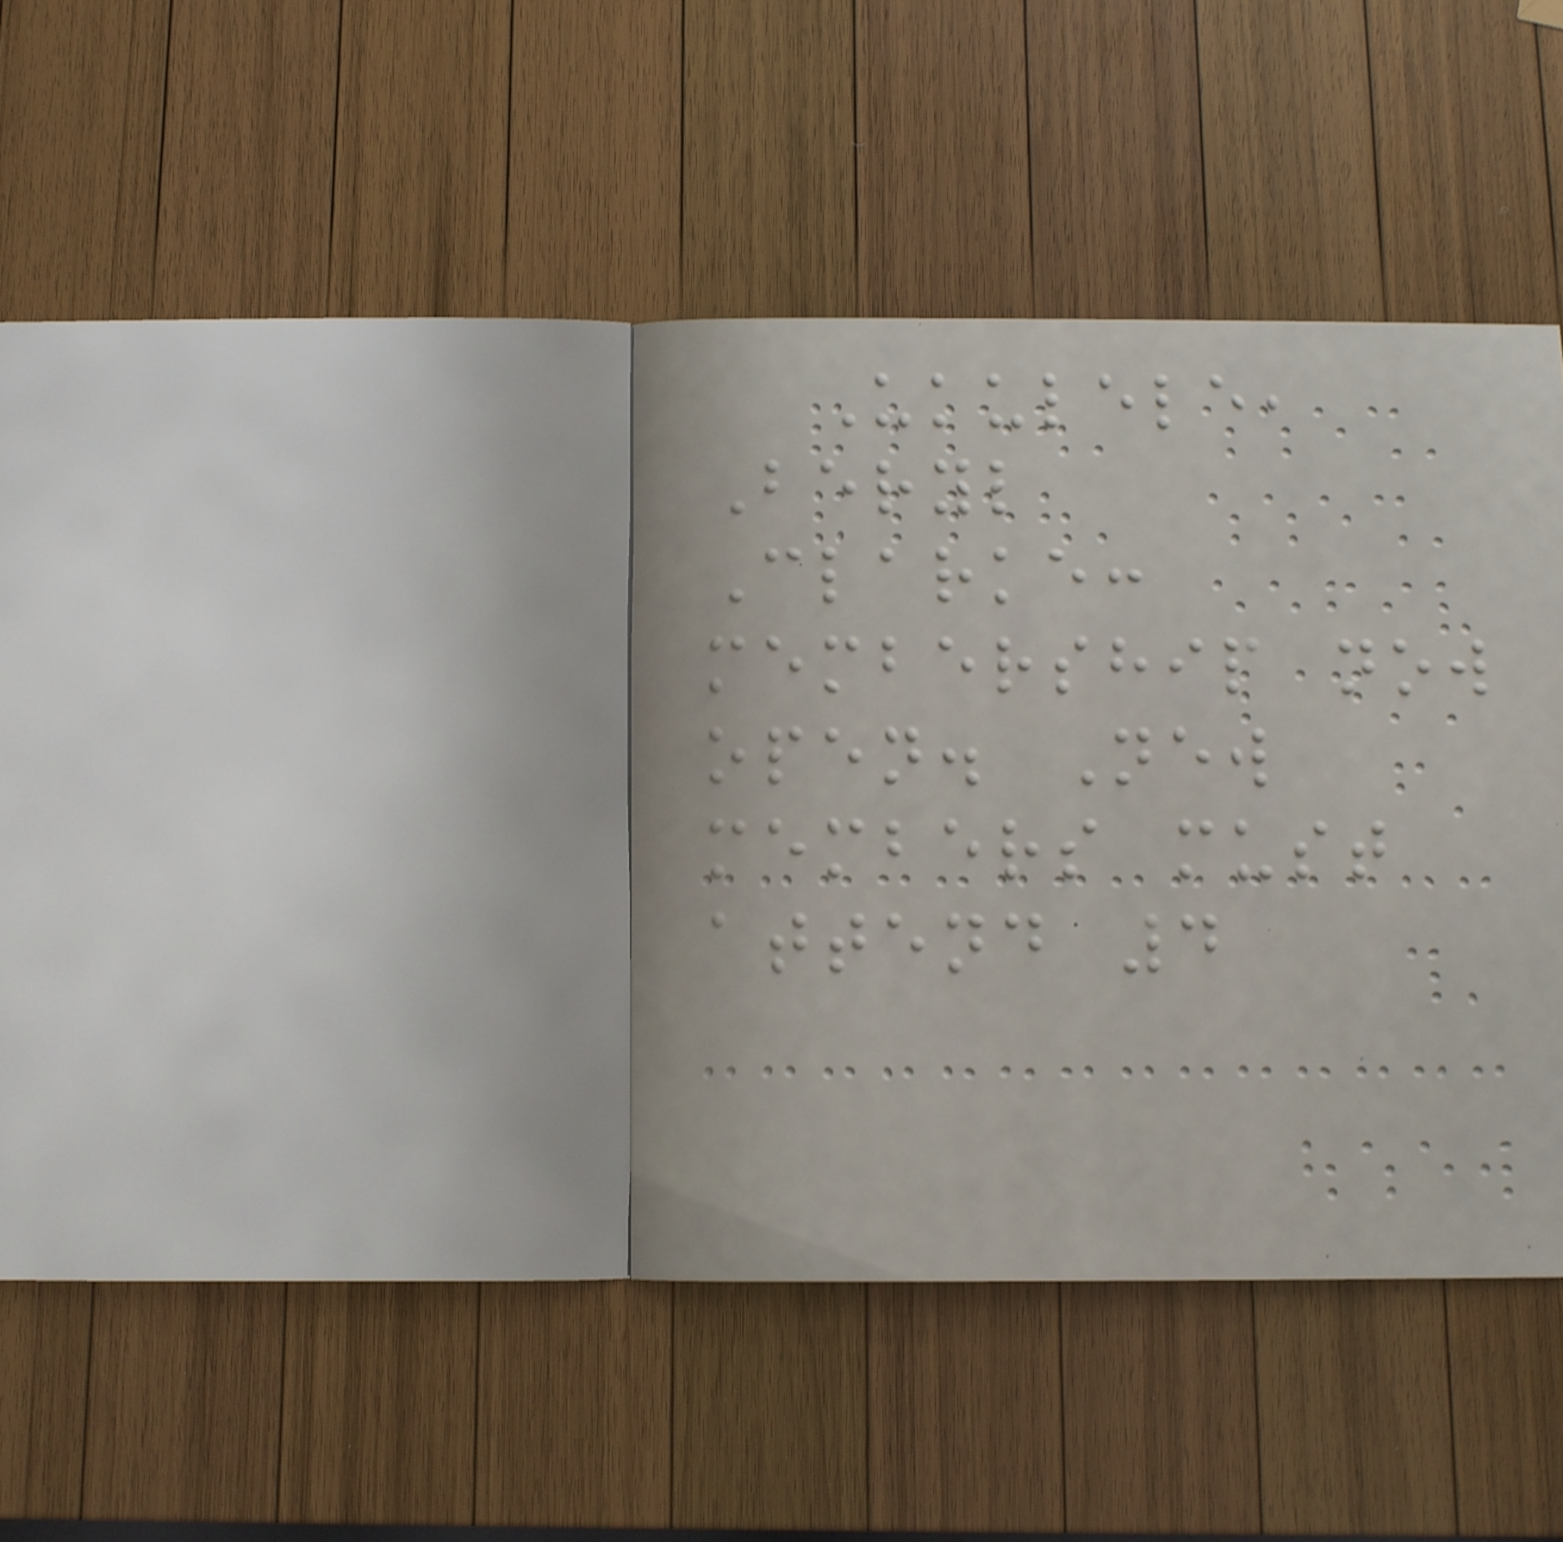Ukulele,
Beryl
Clarke:
membership now
open. New
members must
attend 4
